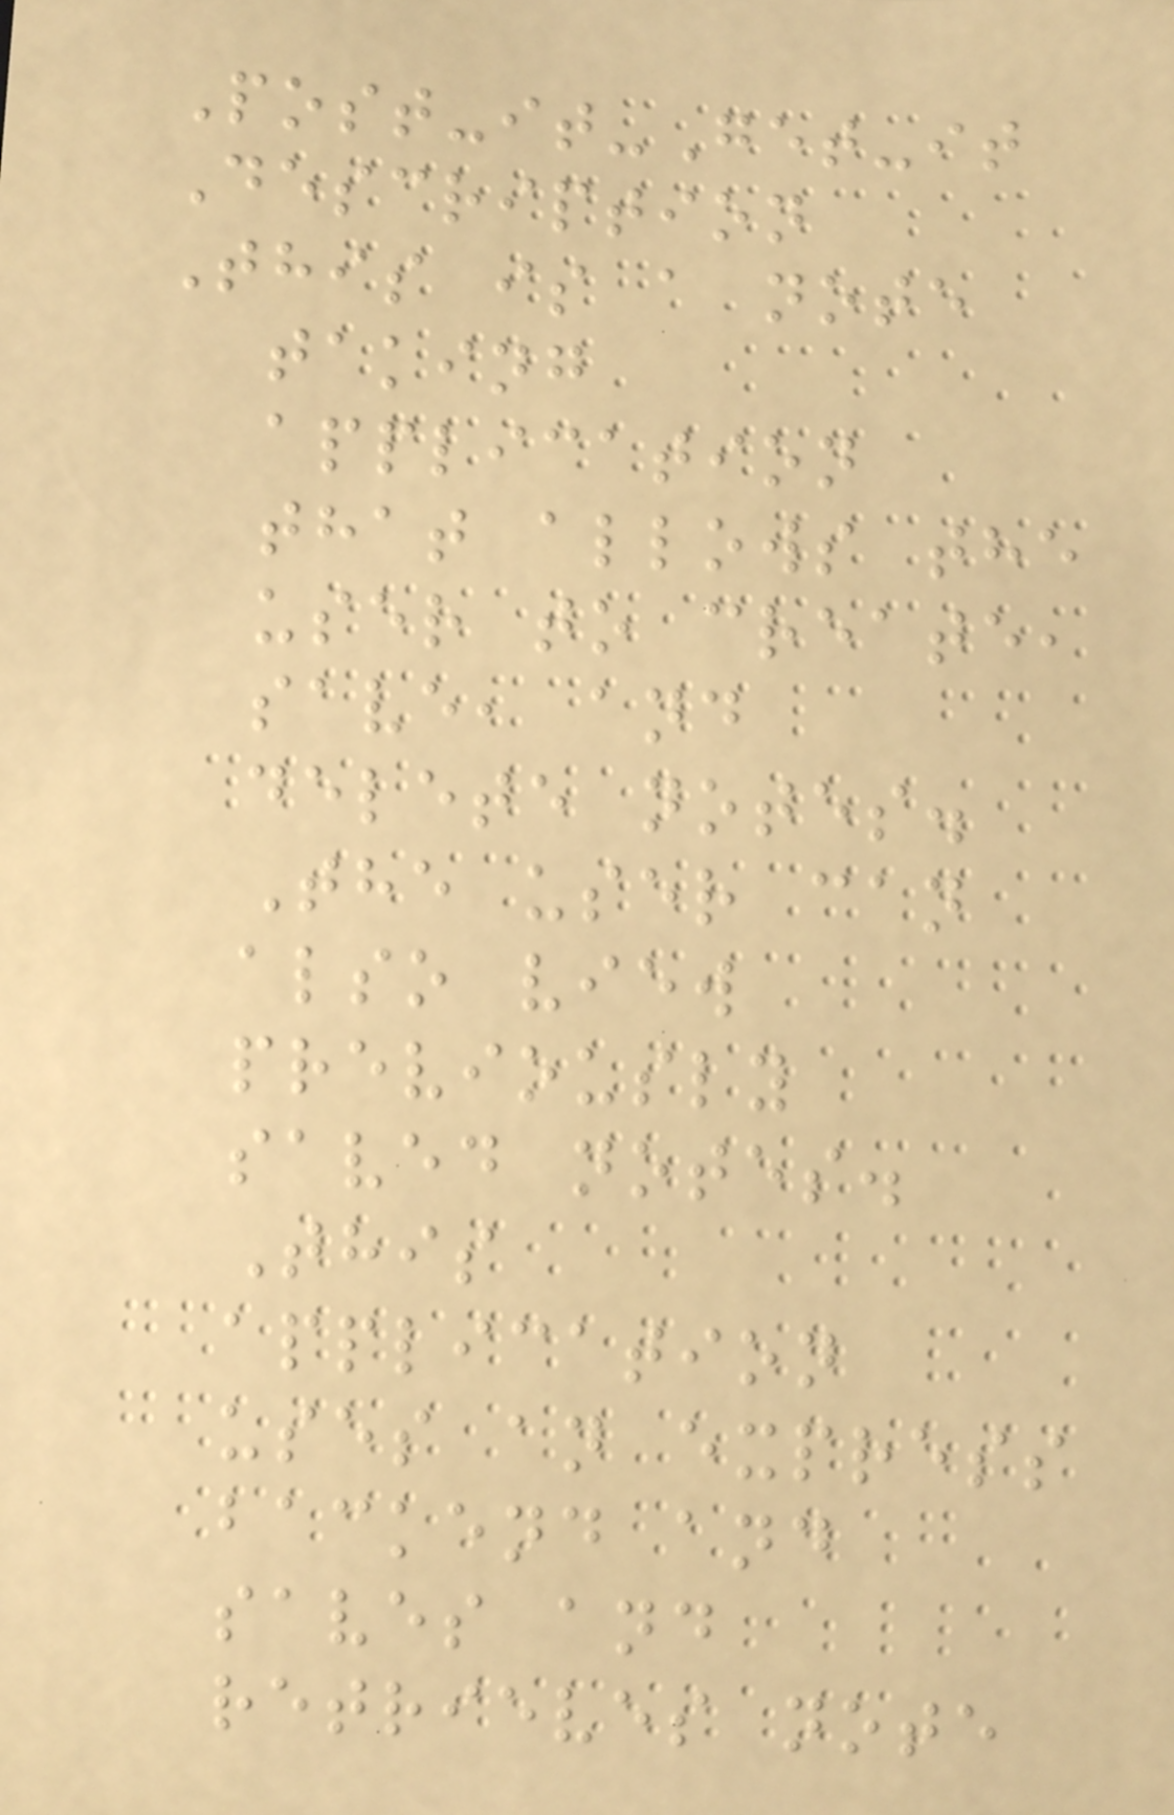Post-it-Get-it
Description
This is a note
taking
application
that allows the
user to create,
save, and
delete notes.
The user can
also view
previously
saved notes.
This
application
uses an express
backend and
saves and
retrieves note
